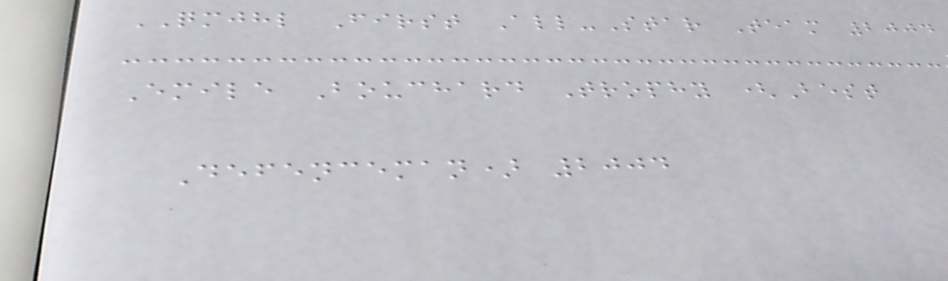QMJHL First All-Star Team 2004
Emile Bouchard Trophy (Best
Defenceman) 2004
